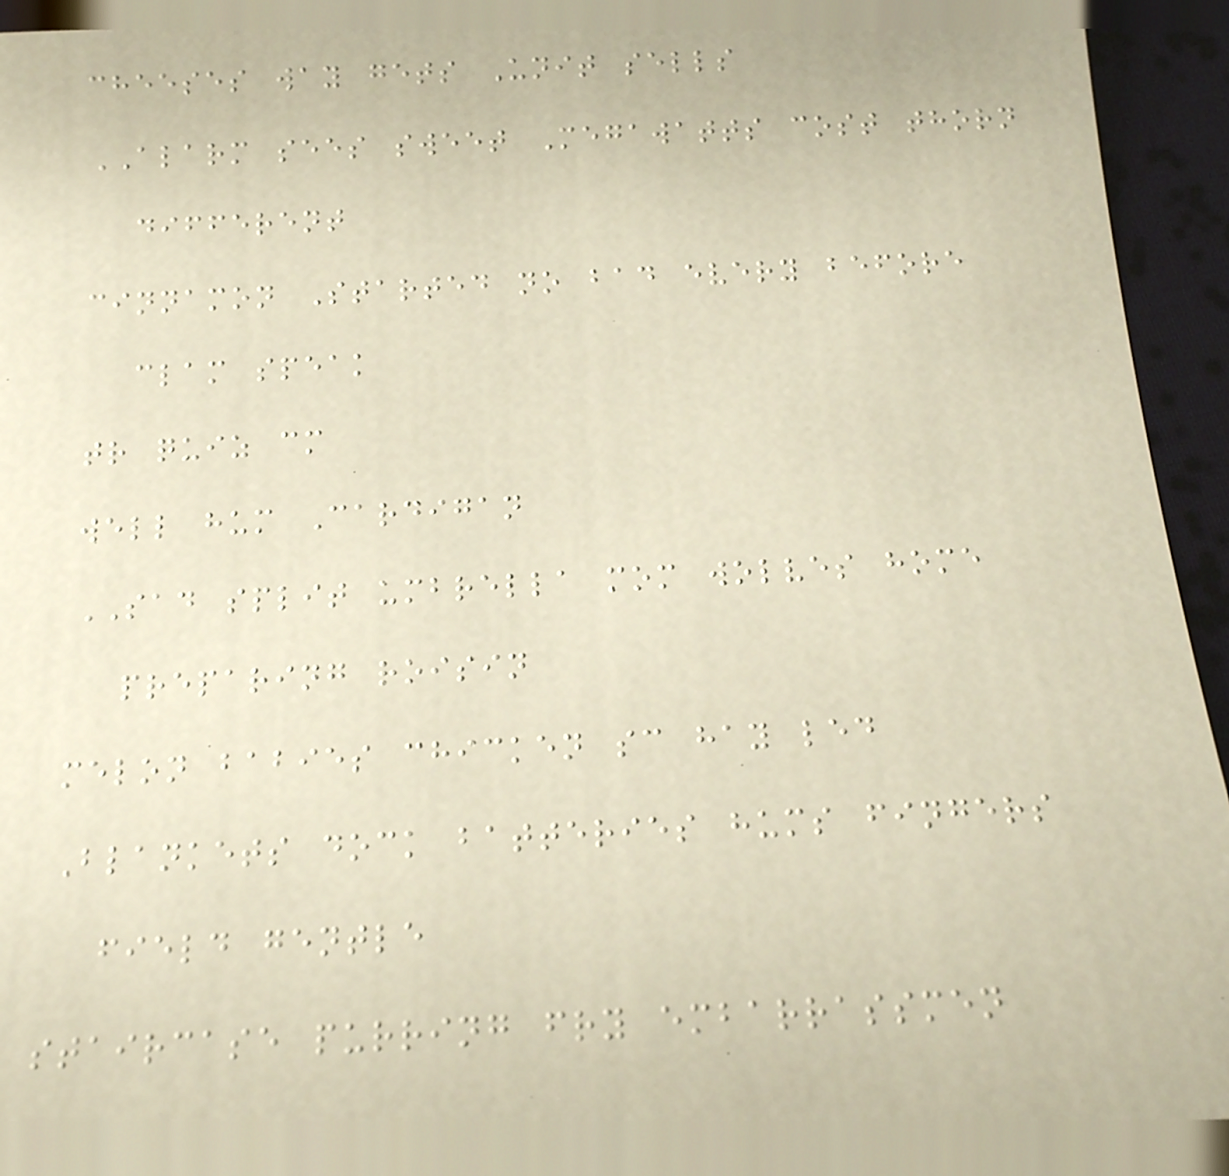cheeses way gets Unit sells
ALARM sees sweet Megawatts cost thorn
different
cinnamon Started no bad every before
clam speak
tr quiz cm
well hum Cardigan
SAD split umbrella mom wolves home
preparing roisin
melon babies chicken sc hay led
Blankets dock batteries hums fingers
field gentle
staircase purring fry embarrassmen
